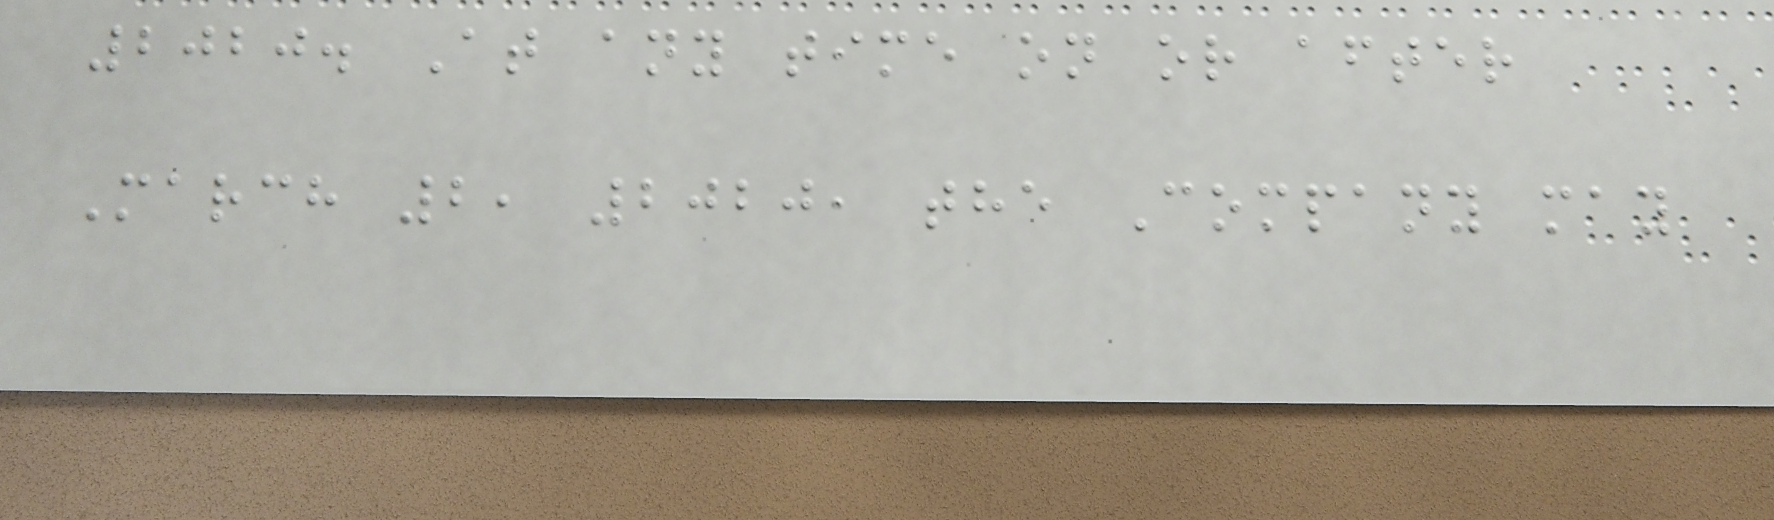2020. At any time on or after
March 2, 2020, the Company may
